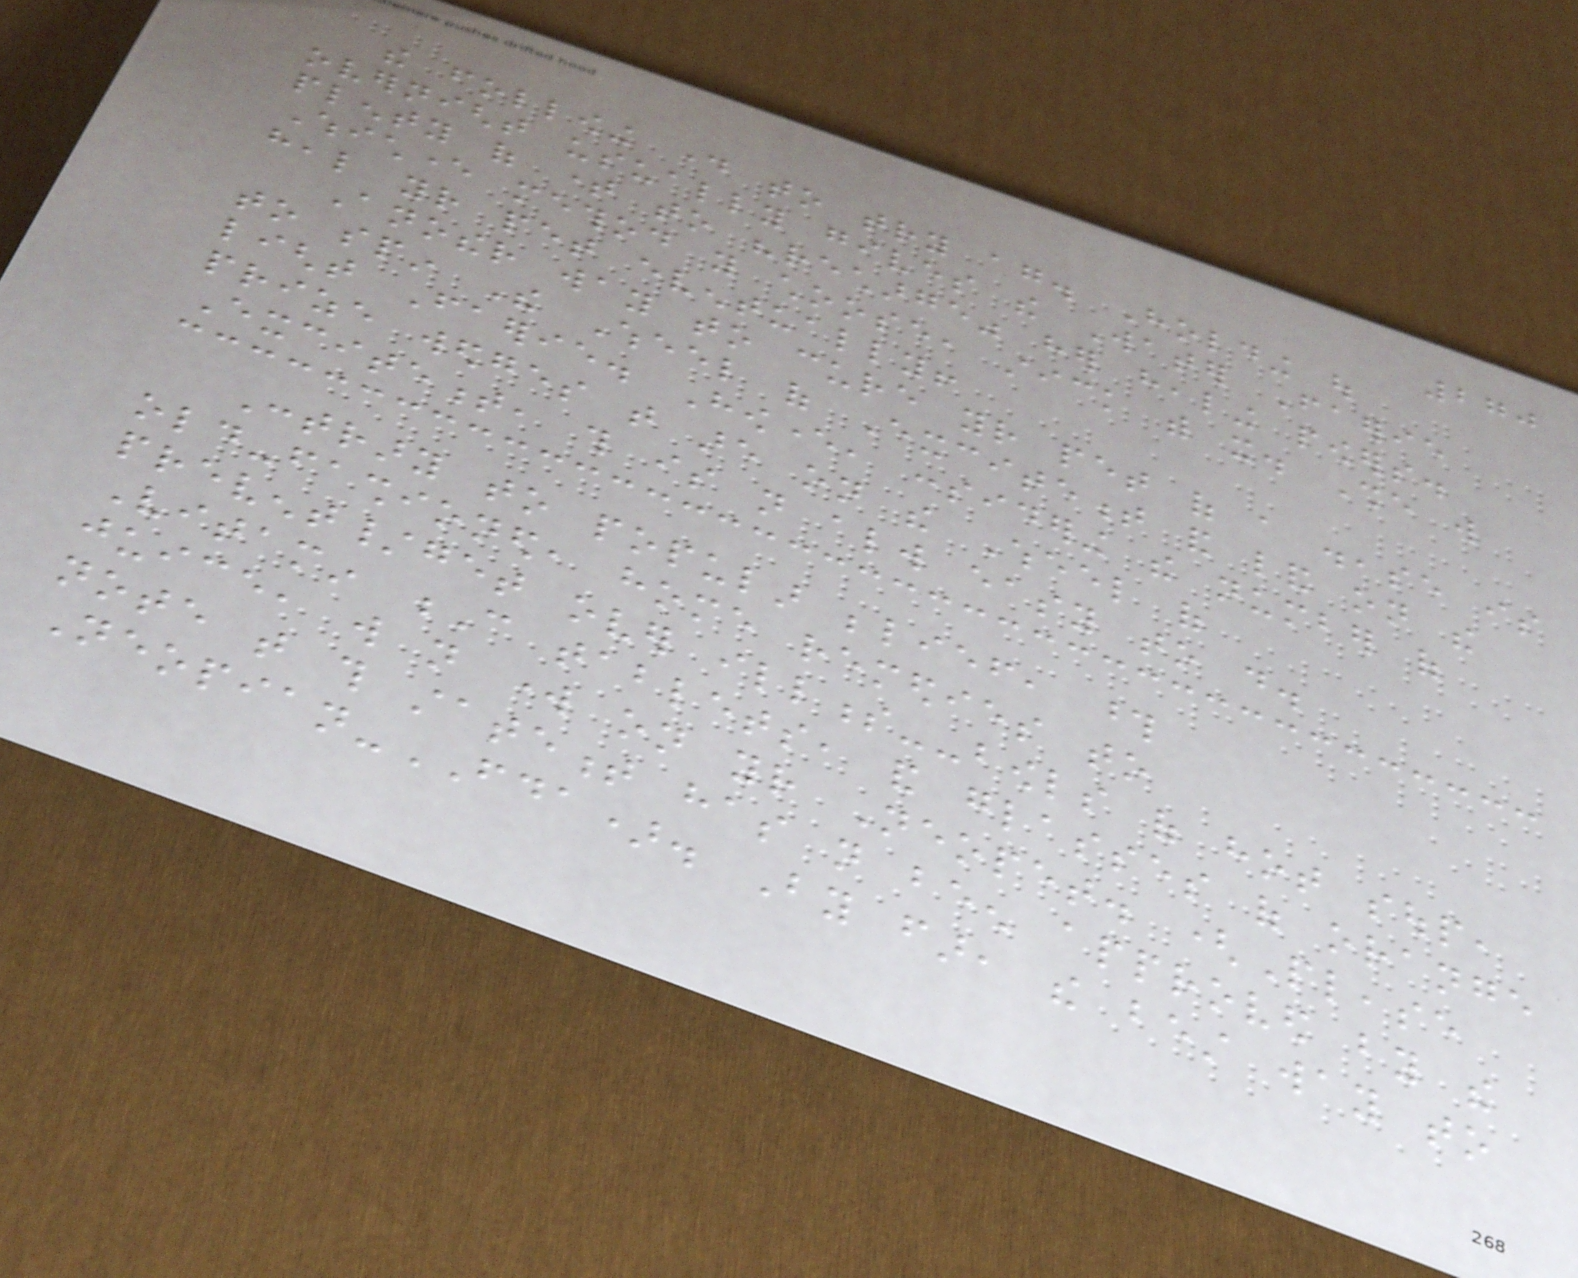270
the following day to try again. Holding out
overnight usually gives the Water Faerie
plenty of time to "recharge" her healing powers.
Whichever method you choose, stick with it. She will
heal your pet eventually!
Another way to cure your pet of a disease is
to spin The Wheel of Excitement and land on the
light Faerie. However, considering the number of
prize wedges that are on the Wheel of
Excitement, this is not always easy to do.
Contrary to popular belief, those
old-fashioned, home remedies to
prevent/get over illness--bowls of hot soup,
Vitamin C tablets, and glasses of orange
juice, will not work on your Neopet. (Please
note that this statement has not been approved by the
Neopian-FDA). By far, the best way to
